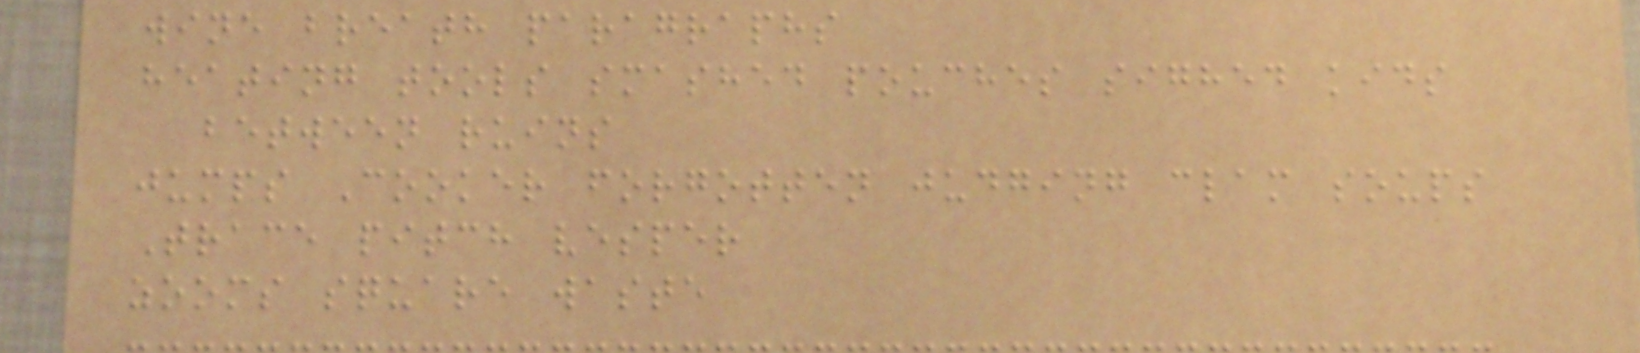wine breath paragraphs
heating tools smashed pouches sighed kids
between ruins
jumps Cooker forgotten judging clam soups
Trace pitch vesper
zooms square waste
